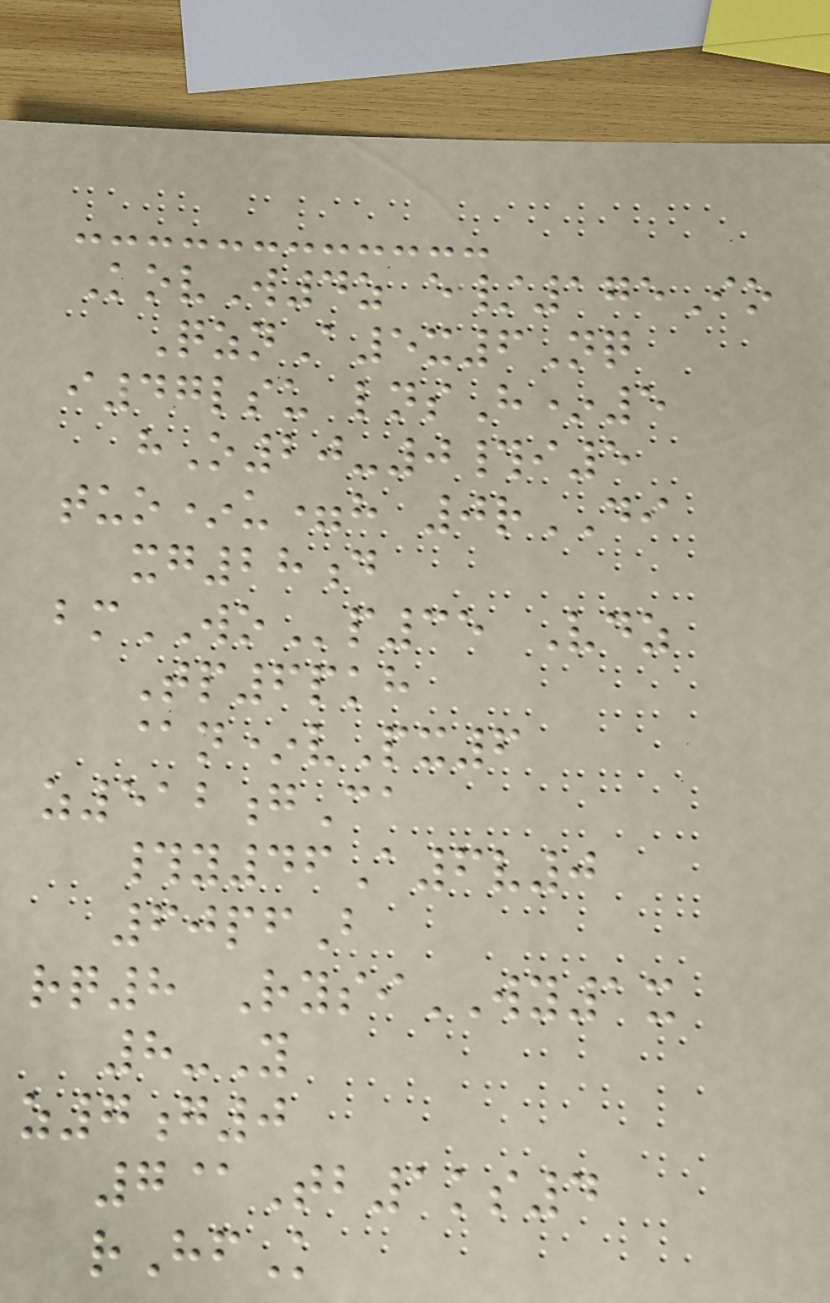KovW4z e/175Io
QznA5x6Nq
i47lsu lnsH*5
hO20-0#i5
tuo*u=h 0rDI
xg28d
bmWOp35 Vdz
Tp6pkh
@n*vPx6
z512gCa
#y46A6v0
60pfB
rq8 RysiWY1x
8-Y
z7g0
7@Tb1ks4
rHfK
